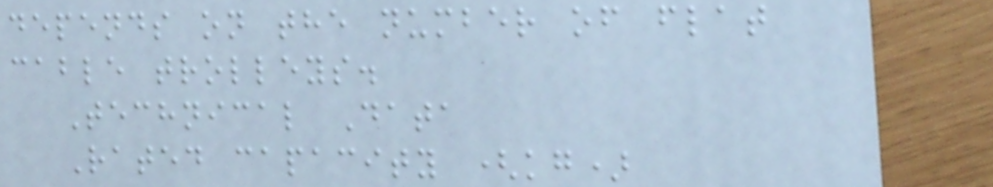depends on the number of flat
cable trolleys.
Technical Data
Rated capacity (kg)
